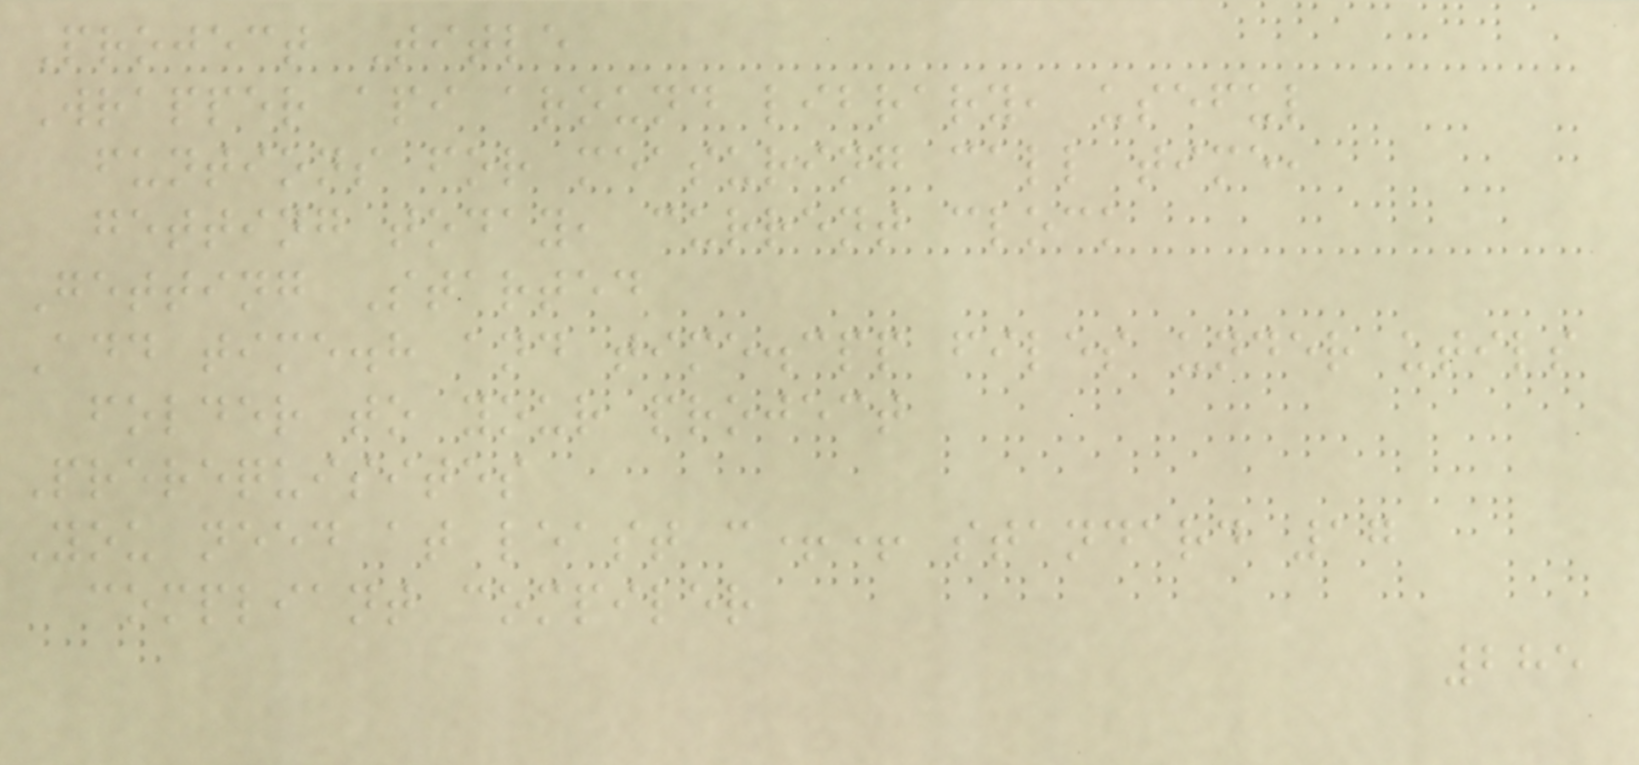Project Title
Wrapper api around library, useful
funtions for measuring call time,
getting today, current clock
Getting Started
Add time.h and time.cpp files under utils
folder to your project
Prerequisites
You need at least c++ standard 17
compliant compiler
285
